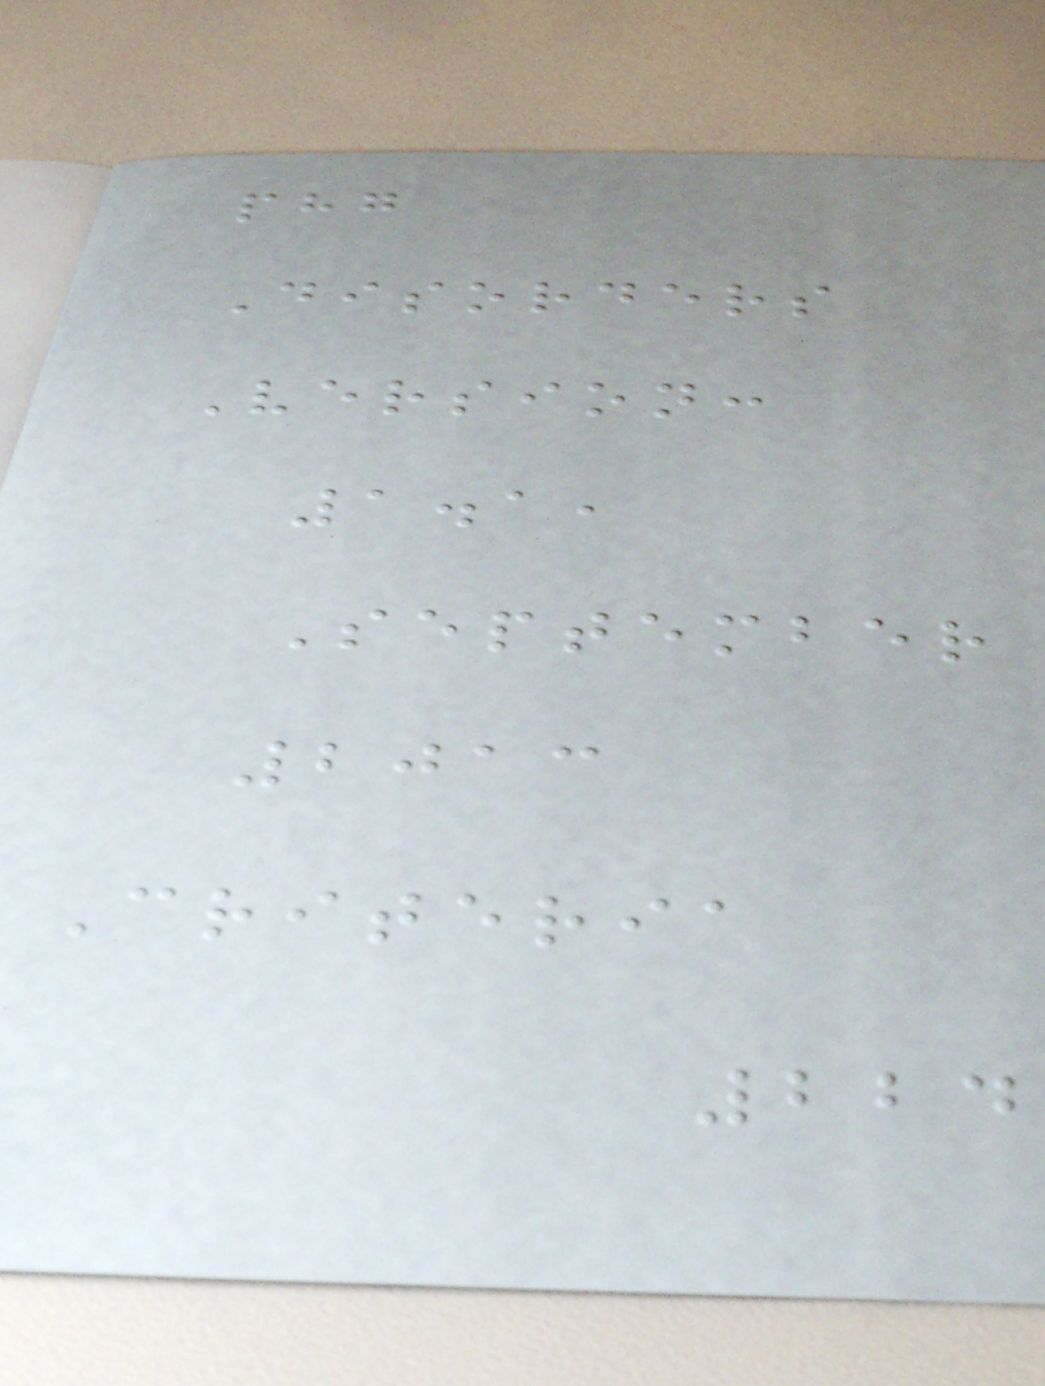phg
Disorders
Version:
1.1,
September
2013
Criteria
224
